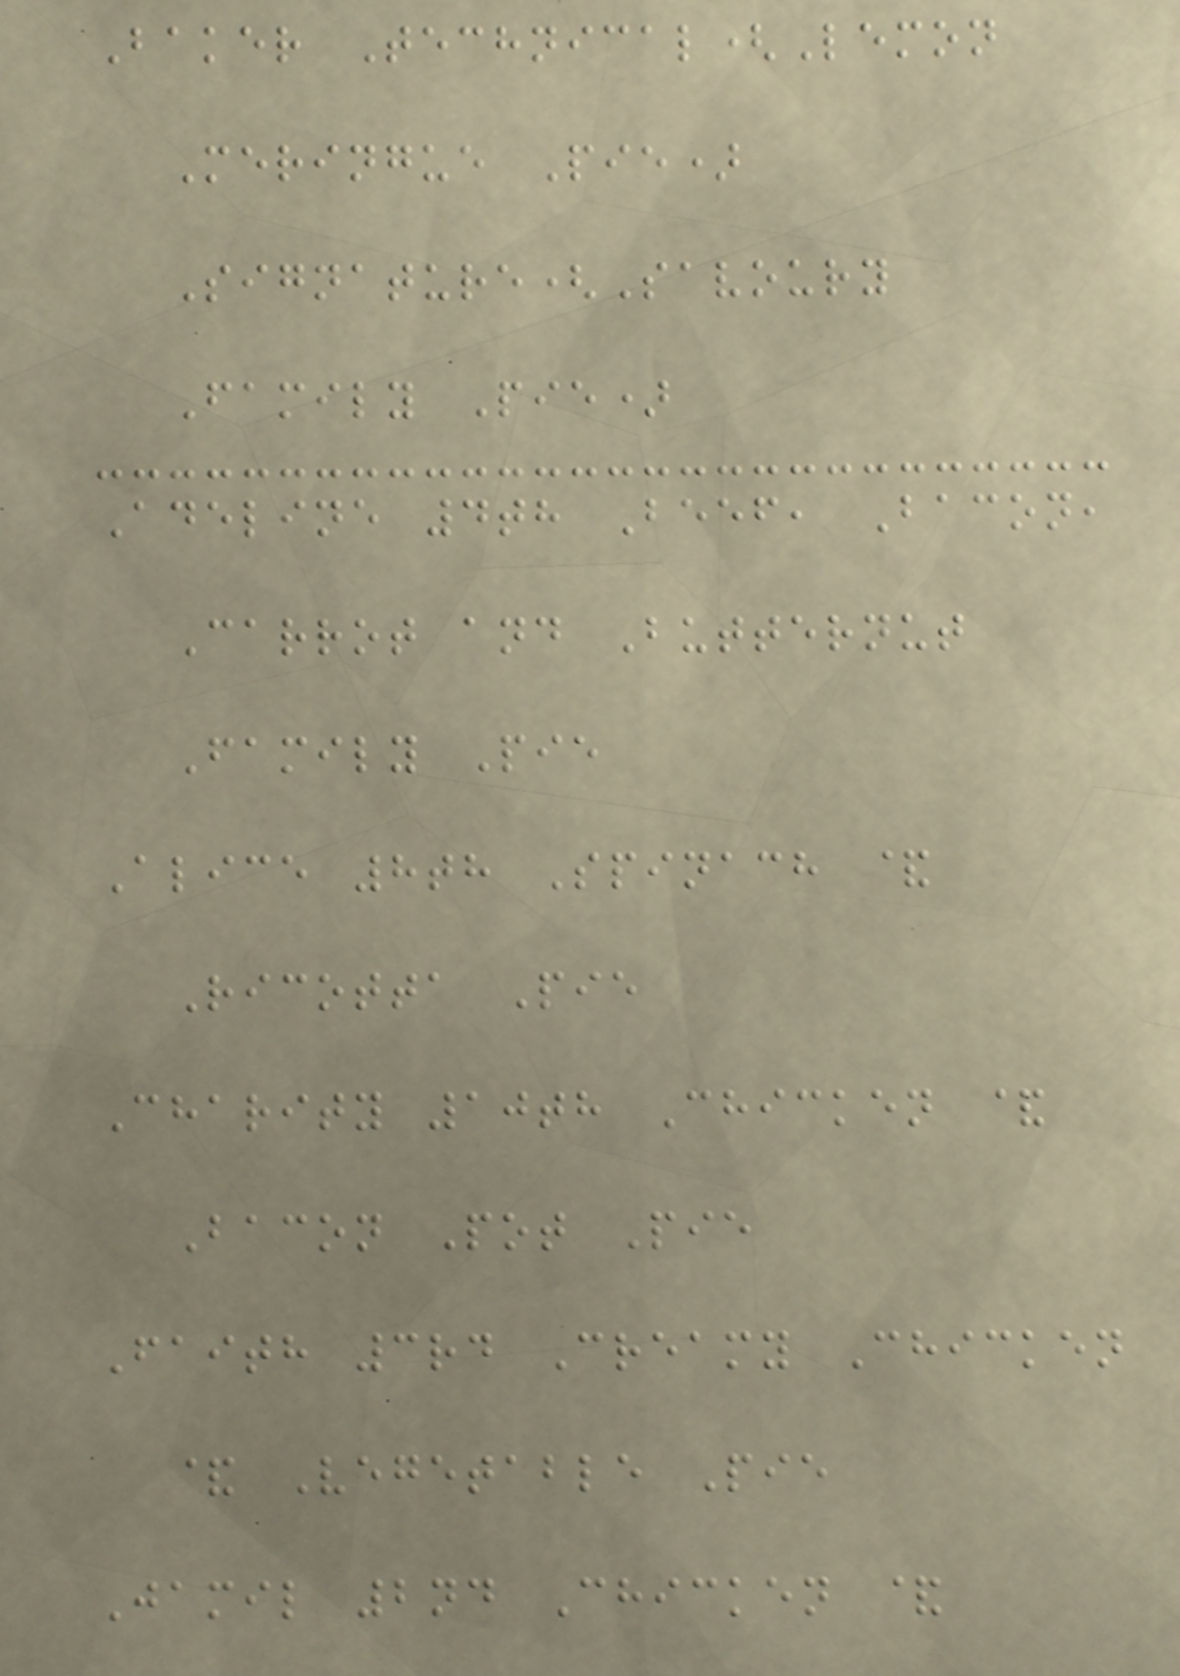Baker Technical(Lemon
Meringue Pie)
Signature(Savoury
Family Pie)
Adeline 4th Beef, Bacon,
Carrot and Butternut
Family Pie
Alice 8th Spinach &
Ricotta Pie
Charity 10th Chicken &
Bacon Pot Pie
Faith 3rd Creamy Chicken
& Vegetable Pie
Jamil 2nd Chicken &
